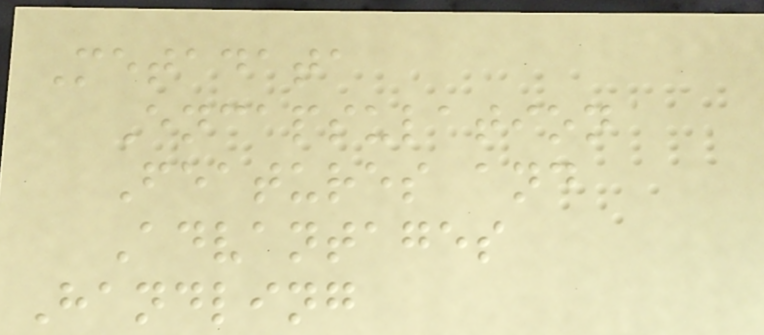Metadata
Encapsulation
Features and
Advantages
Handling
